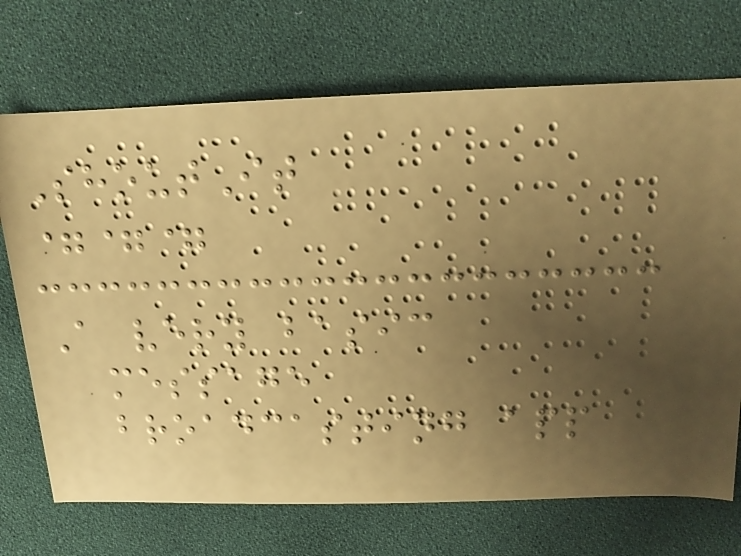ShoutIt
===
A very basic
message
broadcasting app
